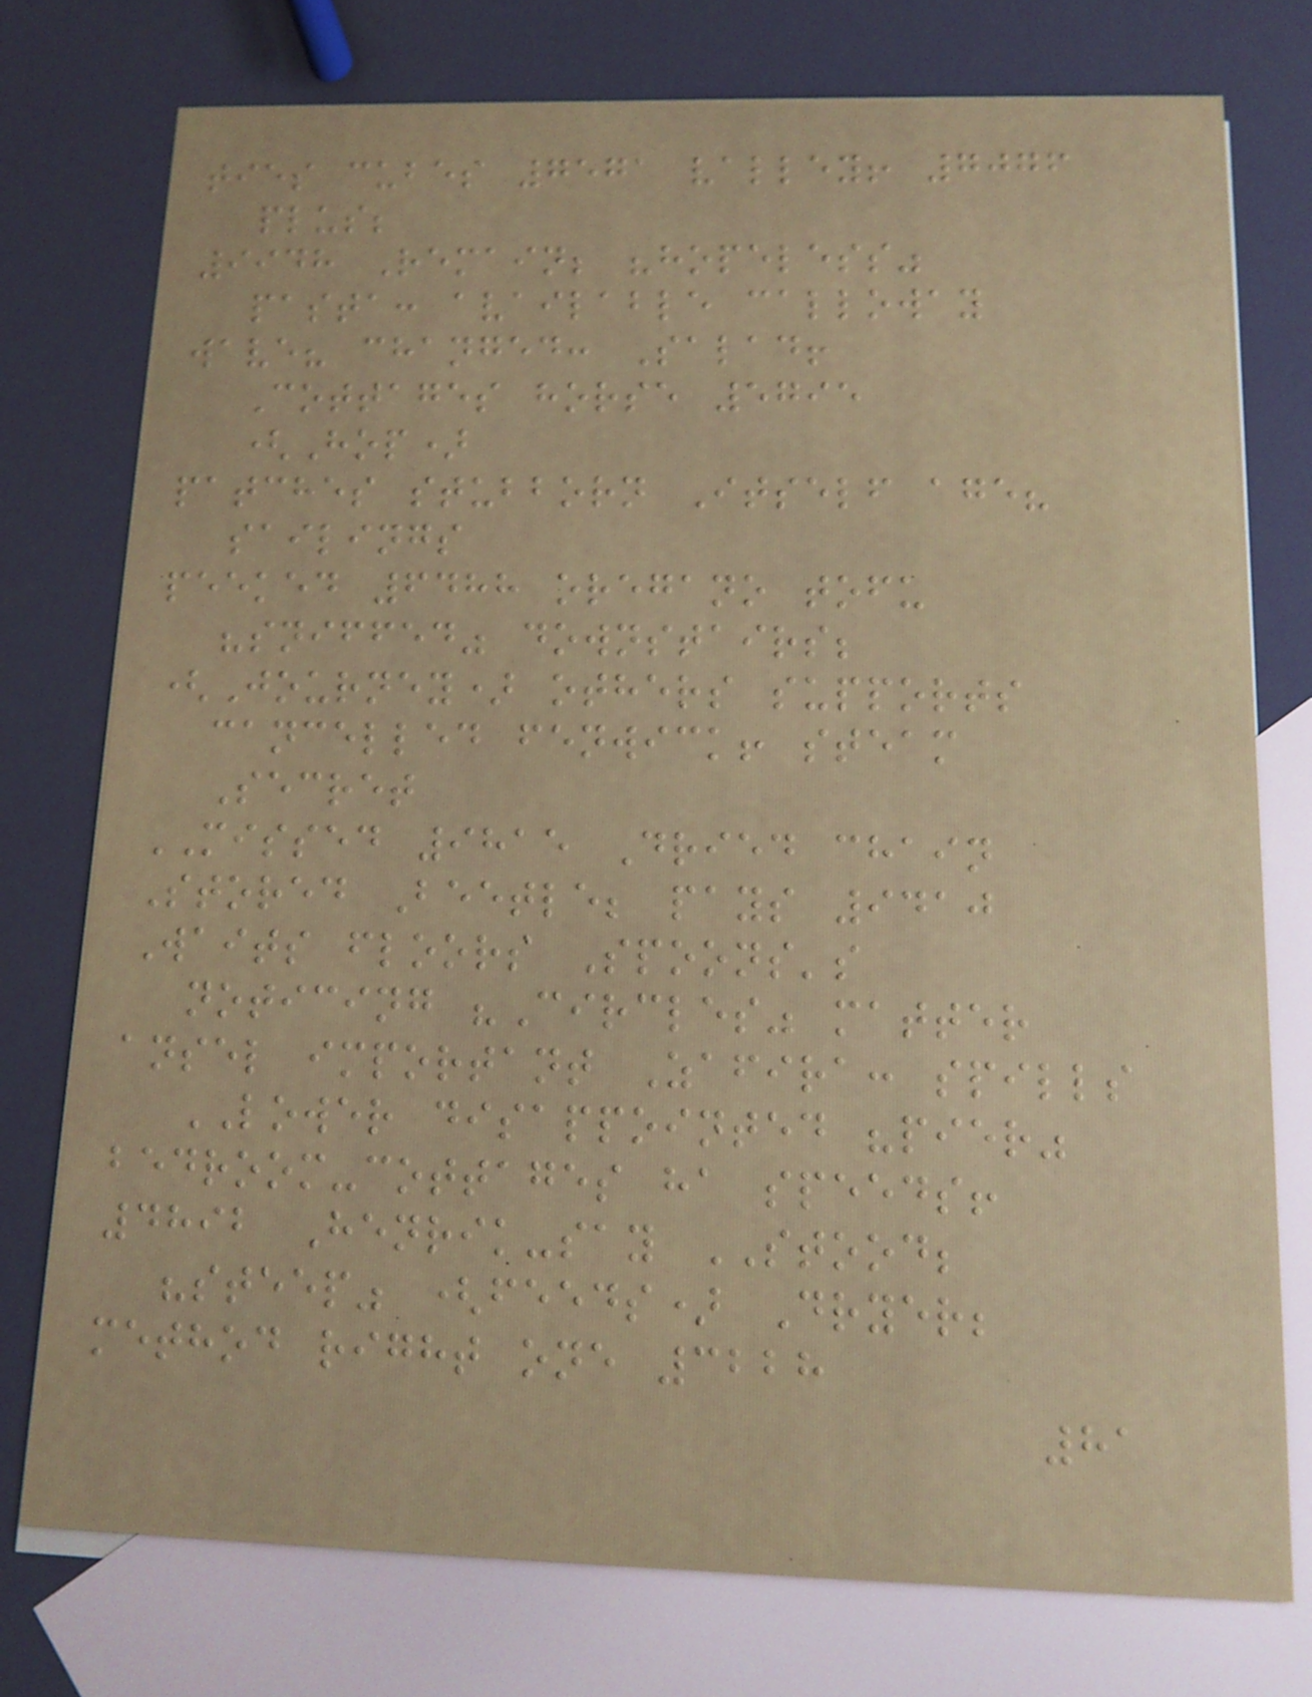ties cubes 7571 valley! 7076
plus;
9948 Remain; "hopeless"
pasta: available calloway
wave? changed: Salad!
Cottages horse 5795
(Hop)
patches stubborn Itself age?
sailings
peeked 6488 oregano tofu
"sniffed" downstairs;
(Journey) others supports
cancelled fenwick! steam
Secret
MISSED 9815 Dried chain
Stored Beetle; pays 9410
Waits floors Spoons's
noticing "Circles" matter
ansel important Zafira: spills
LOWER disappointed "pier"
bedroom-cottages ha speeds!
4892 Henrik-say STOOD;
"steep" (feeds) Dryer;
method right one 3228
81
